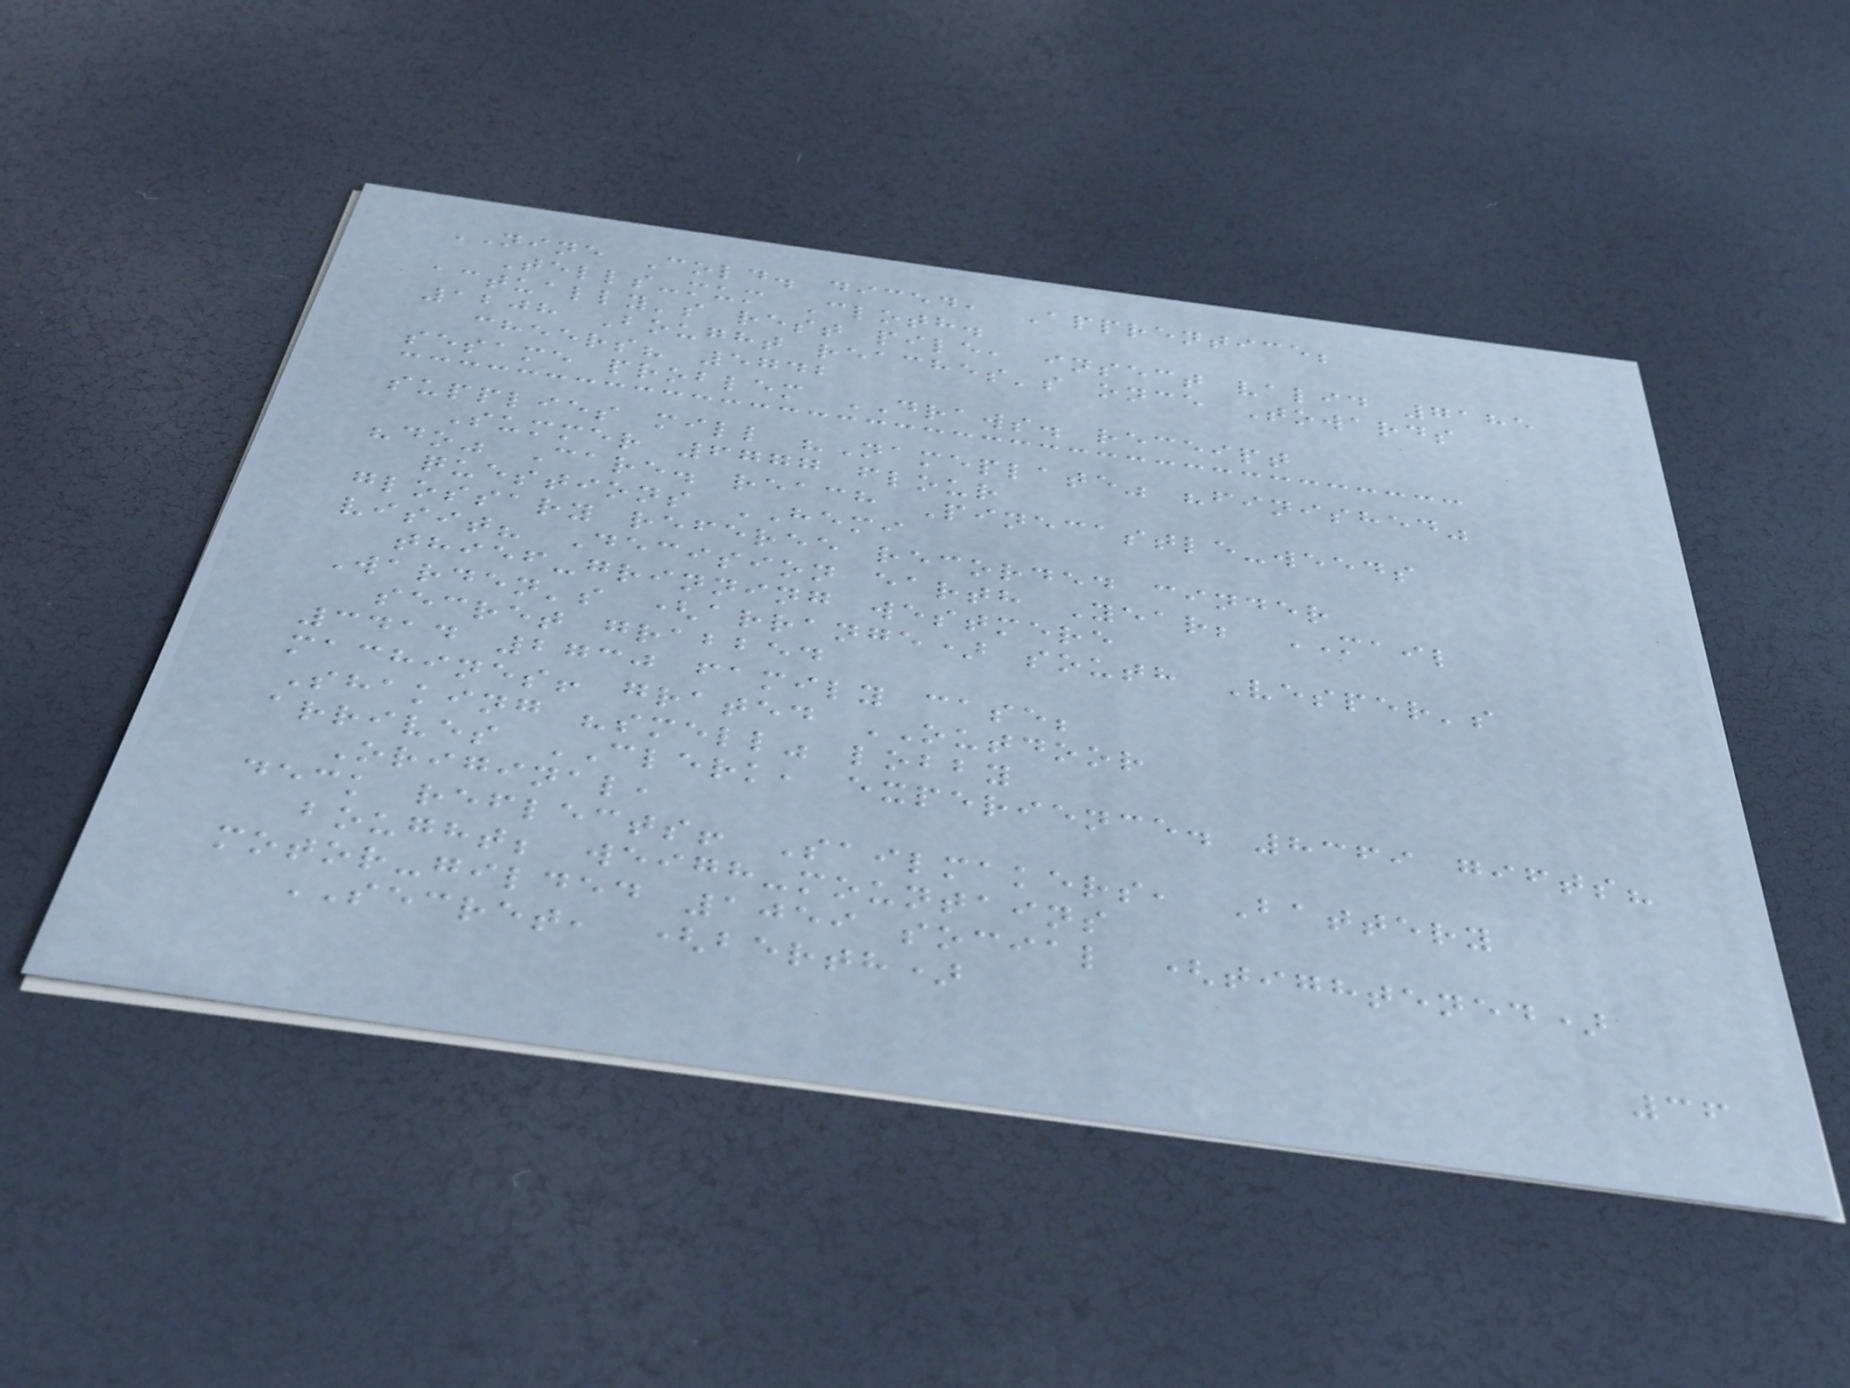NINE Cold. diced, Apprentice;
Tells-mum Cloth.
actually's rest pile, insect valid 7185
1208 Bought reaches's once Towards
cheers? 5742
sesame problem DRAWS. receipt
supplies mill "Nameplate" "finished"
Summer 6777 flour
"do" Care. reach Pinecastle-weeds
questions HEMI
glossary referee recorded cinder
visit? Decision earth Year; MAIL
thief-grinning westmere
Warden's (arrange) south Vesper's
secret grabbed
3414 2730 family case;
machines! grated OUTDOOR
Shaking "smell" lobby
arrives CLERK, experience. 8369 gifts?
Original,
deck reflects! Sailmakers, Battery
bought; weigh-mountains
motor-gilded 1059 social (tightened)
SECRET, (berth)
36
